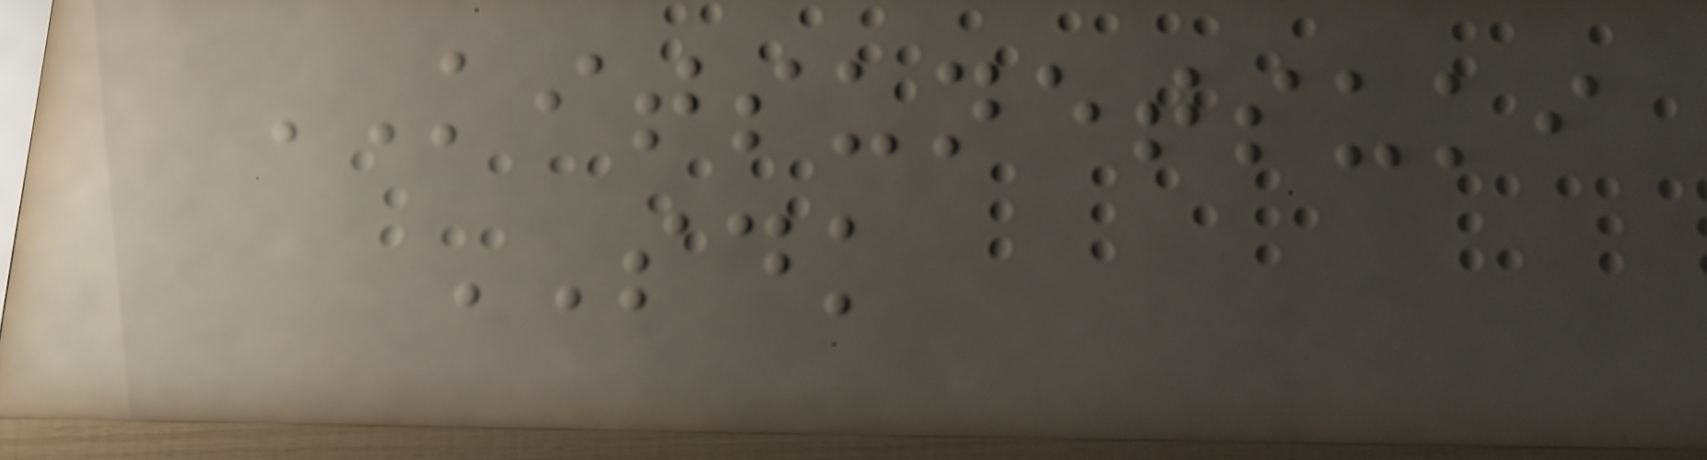KITSUNETSUKI
SDK
